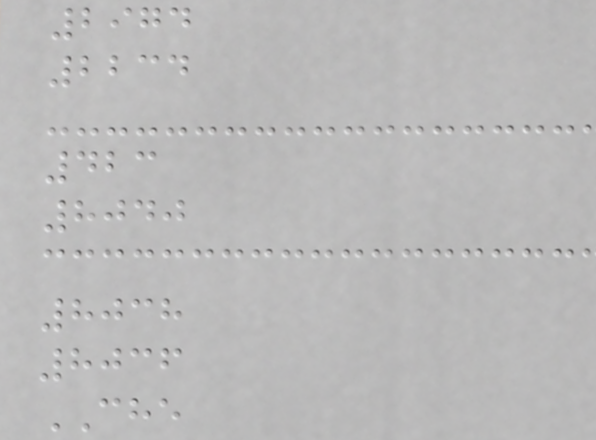2974
2234
423
8040
8038
8036
CHE
